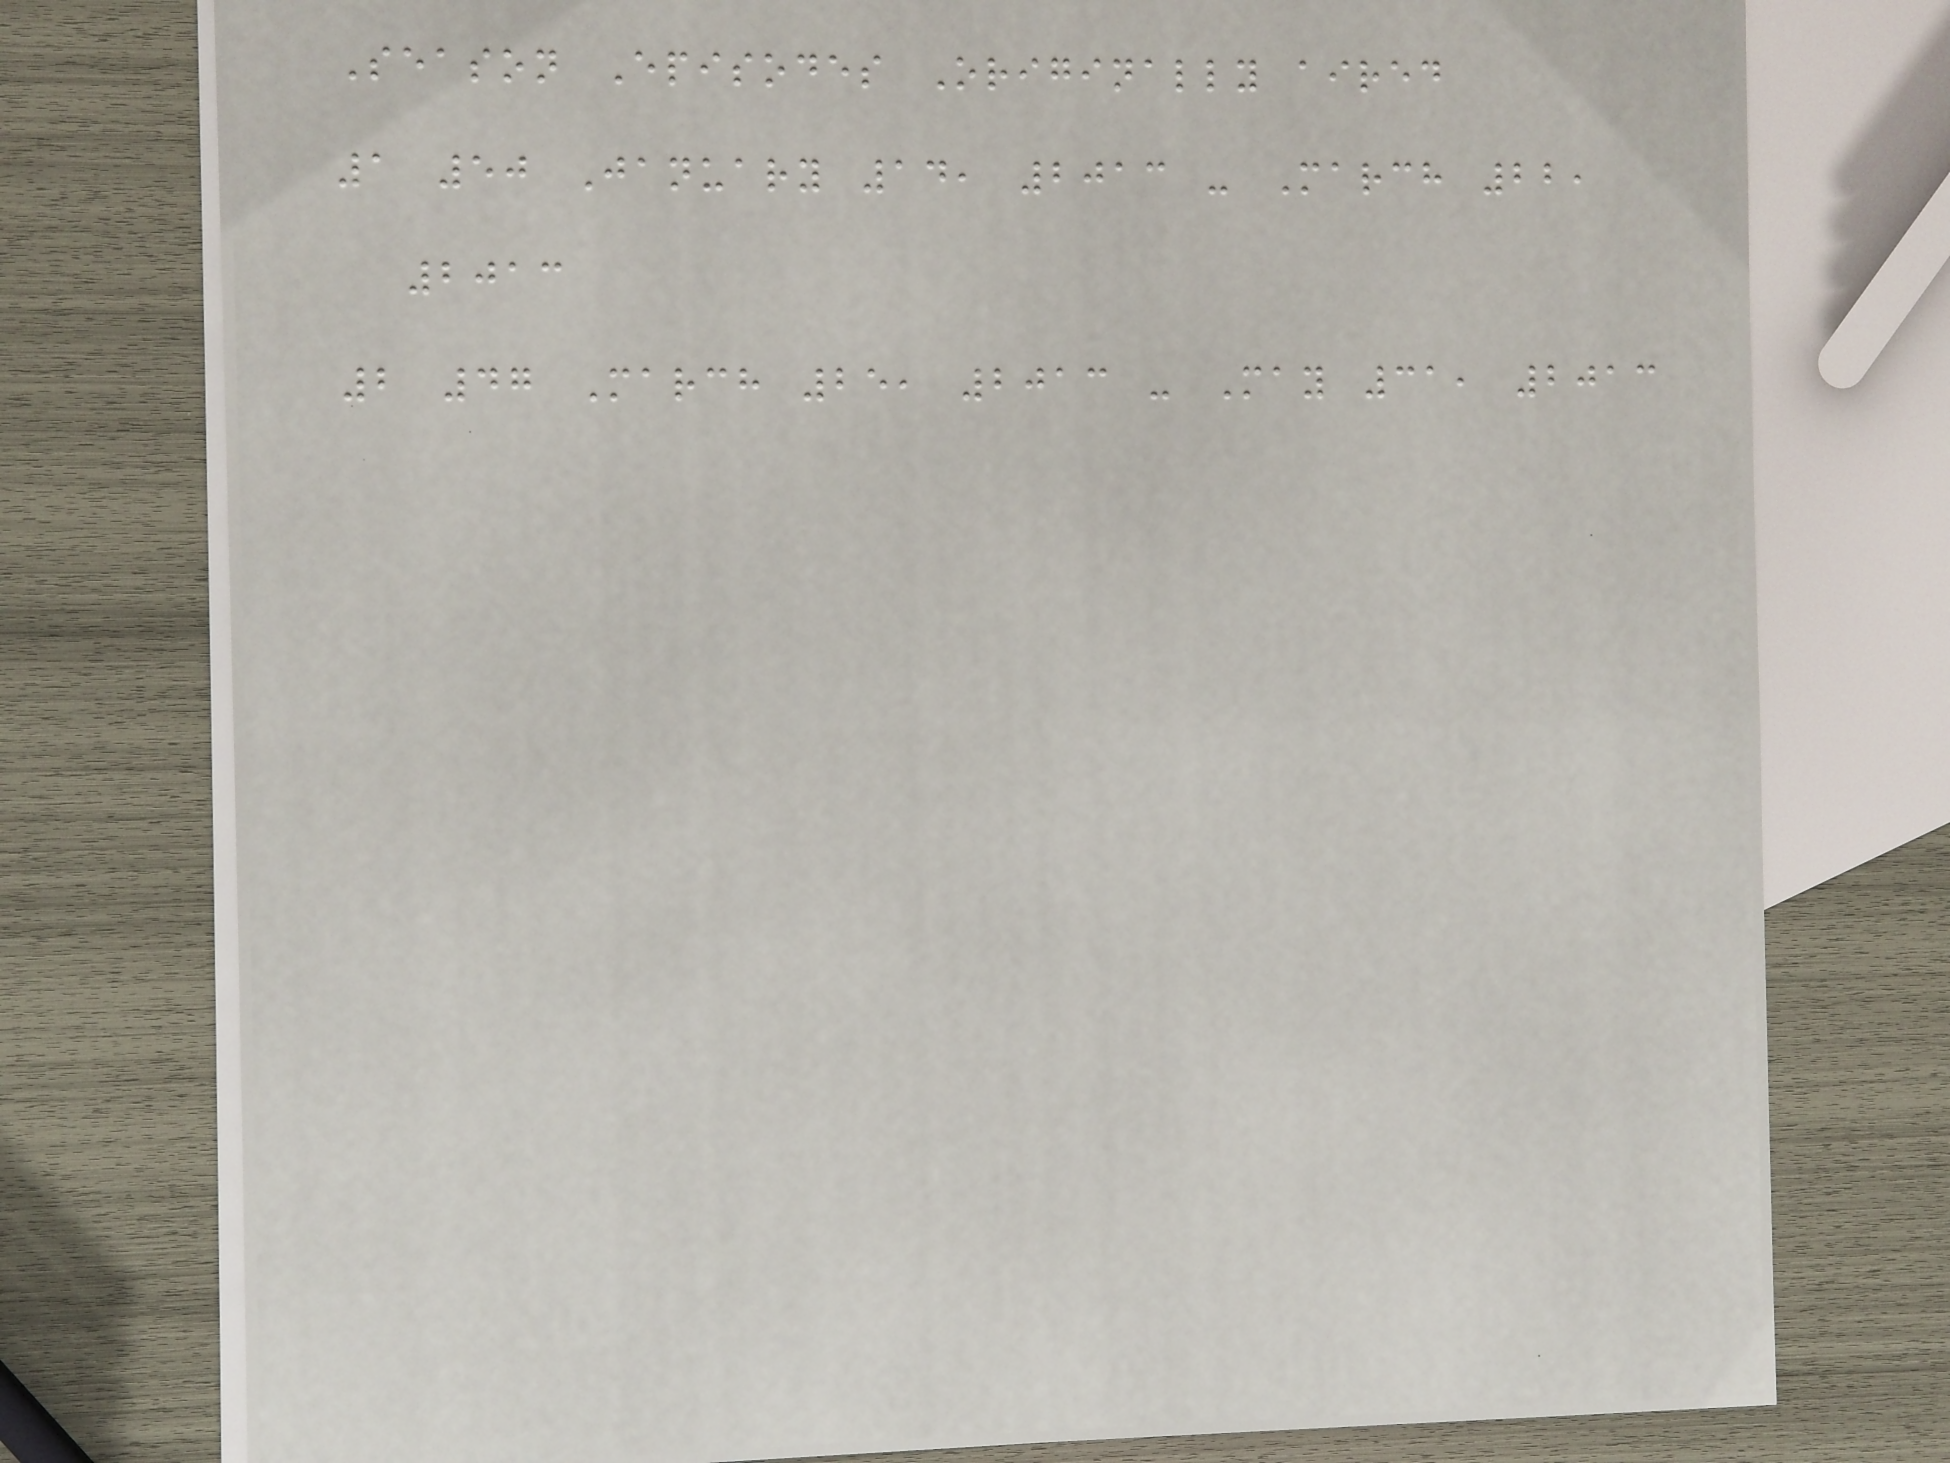Season Episodes Originally aired
1 50 January 14, 2013 - March 22,
2013
2 47 March 25, 2013 - May 31, 2013
